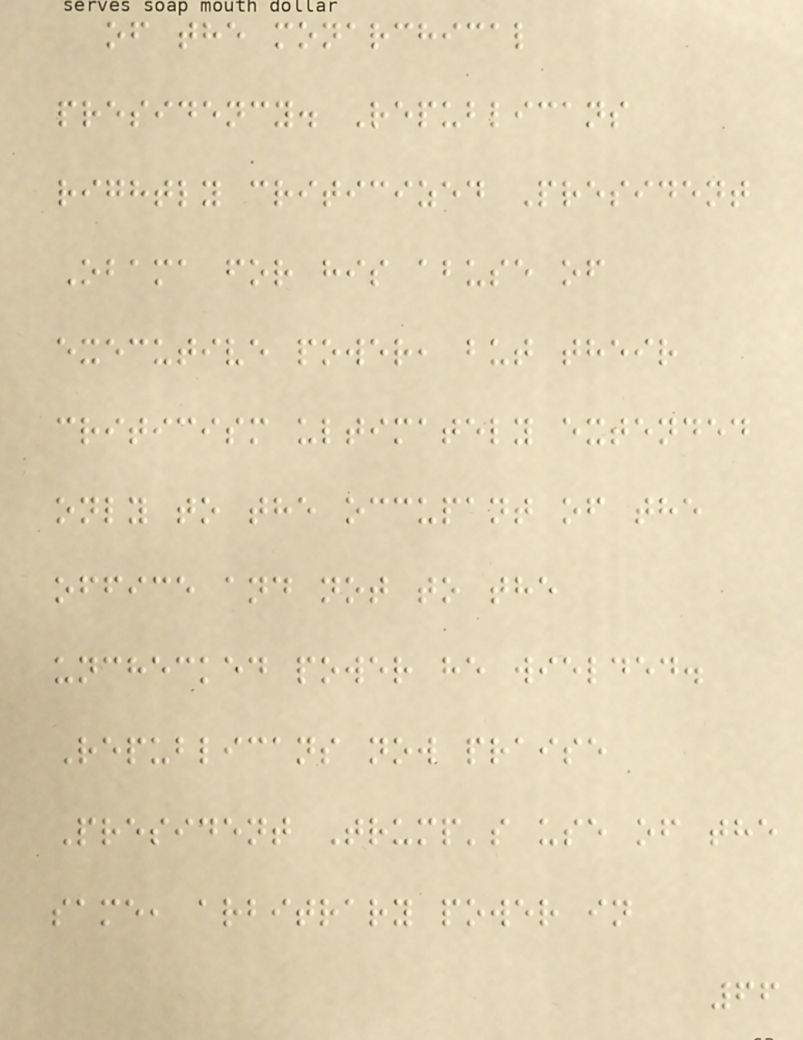of the monarchical
presidency. Republicans
rightly criticized President
Obama for his abuse of
executive power, but their
criticism ultimately extended
only to the occupant of the
office and not to the
unchecked power he wielded.
Republicans now praise
President Trump's use of the
same, arbitrary power in
66
